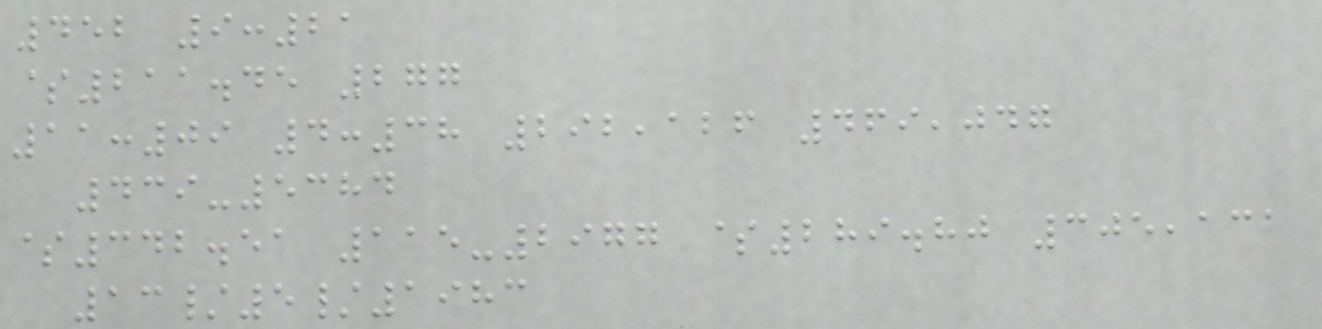452 9:21
$211.45 277
11:09 4:38 292,126 469,047
439-5384
$342.51 115-2977 $289.80 305,131
13/5/1983
